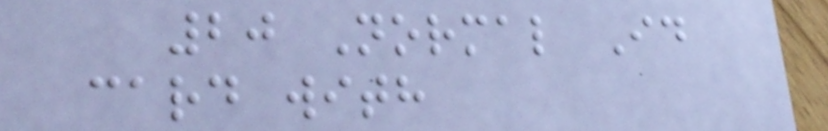20 Normal Id
card with
